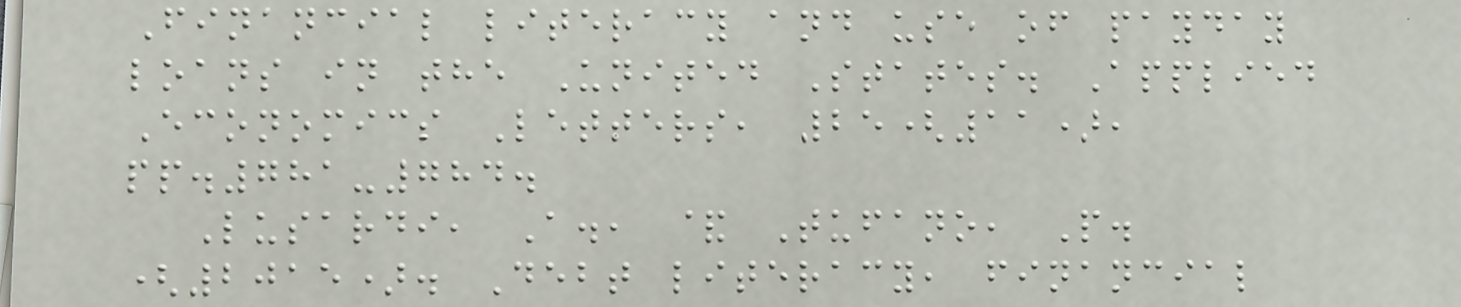Financial literacy and use of payday
loans in the United States. Applied
Economics Letters, 25(11),
pp.781-784.
Lusardi, A., & Tufano, P.
(2015). Debt literacy, financial
